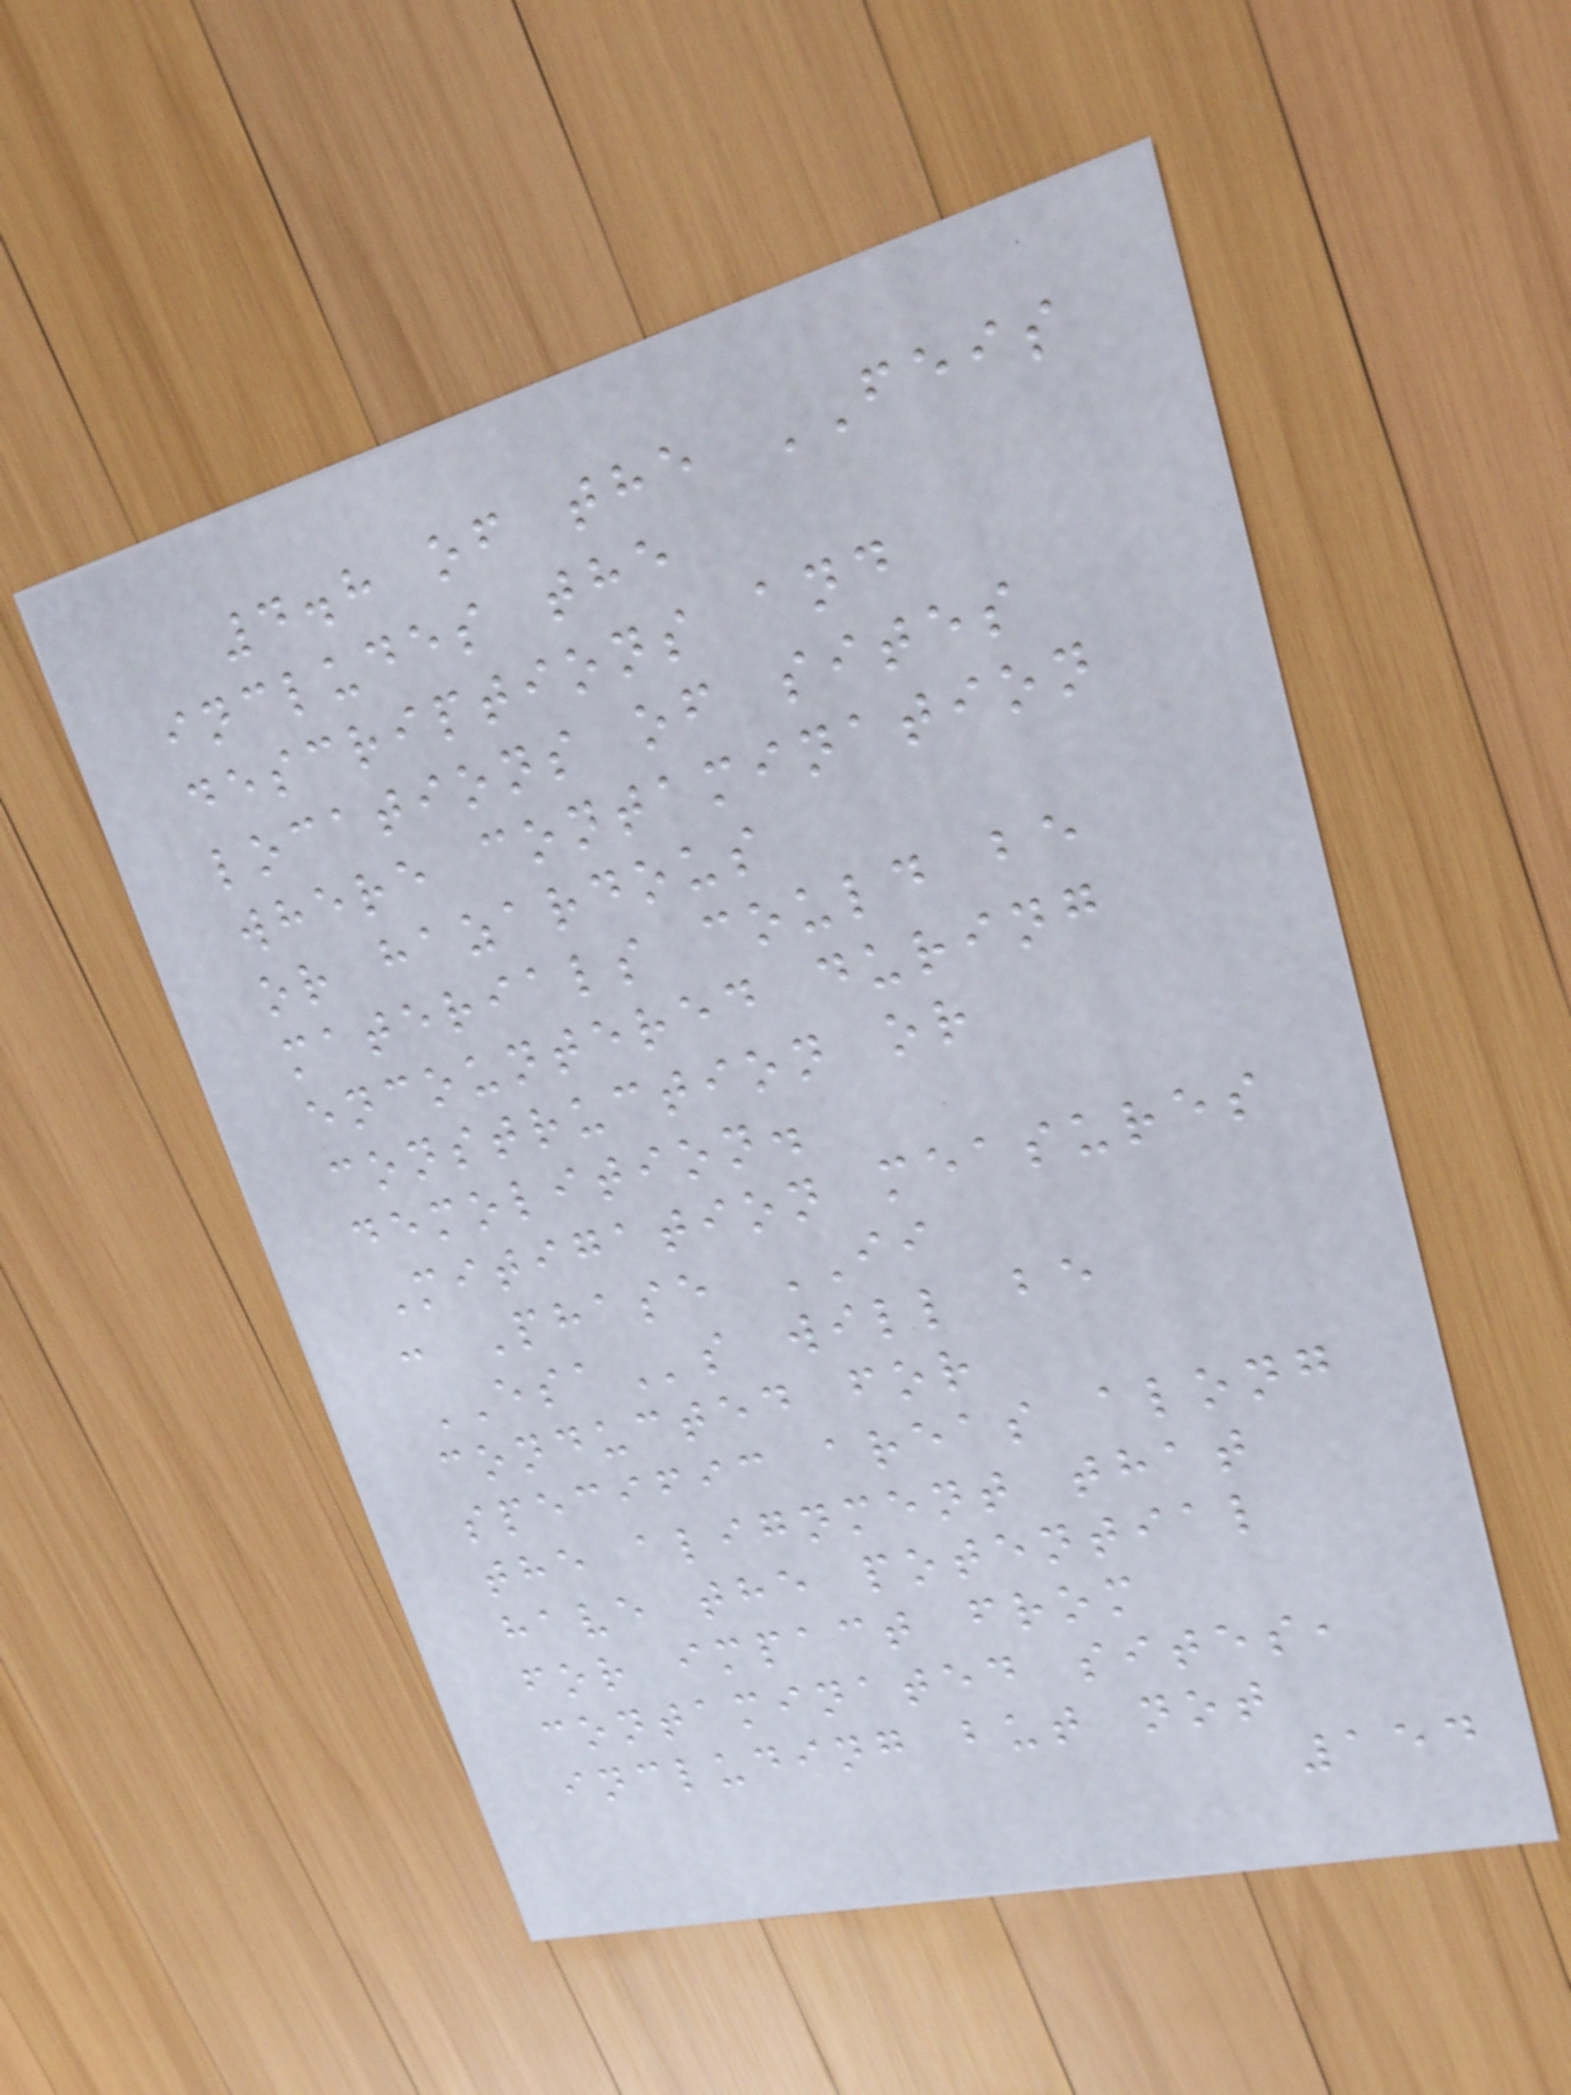4.8 of the FEIS
includes the
descriptions and
locations of sites
where contamination
or hazardous
materials could be
encountered during
construction or
demolition.
Mitigation measures
: Phase II
ESAs will be
conducted for
specific areas along
the alignment that
have the potential
for impact from
contaminated sites,
including but not
154
